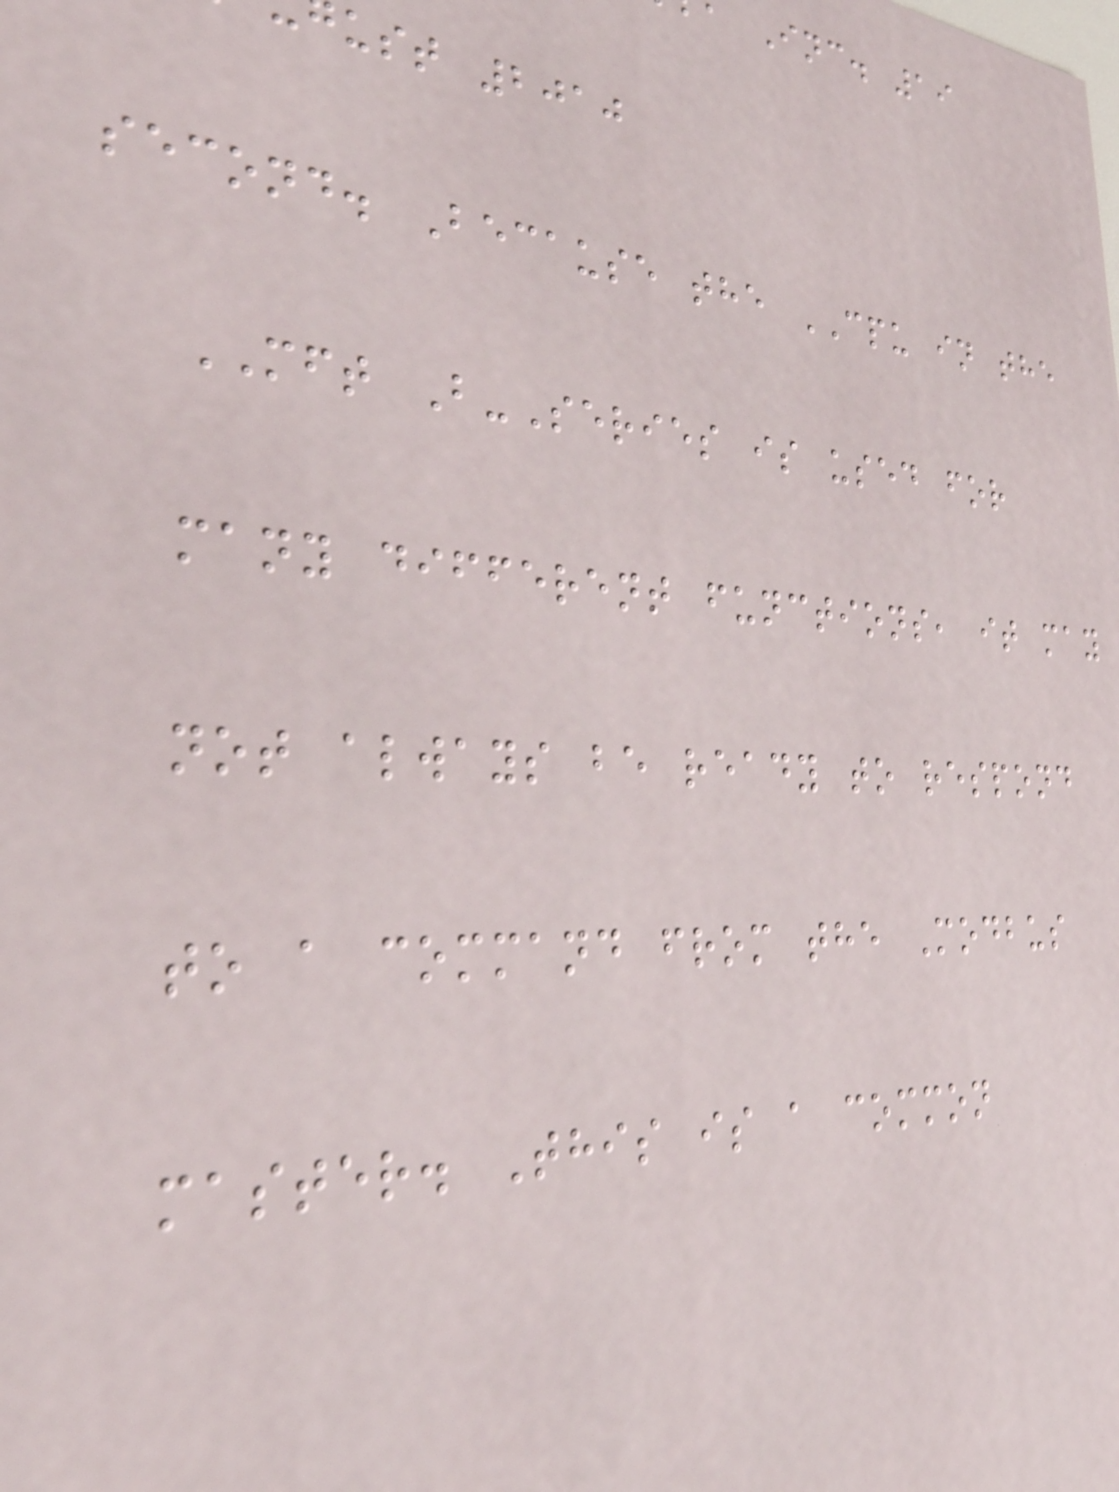Inc. 19
ust 2010
second. Because the CPU in the
MFT B-Series is used for
many different functions, it may
not always be ready to respond
to a command from the Modbus
master. This is a common
